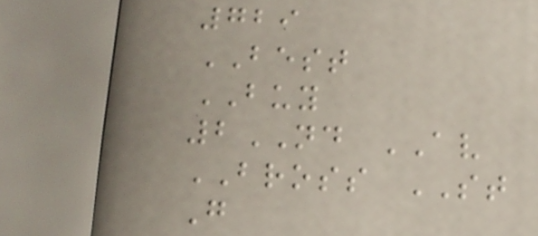729
BEST
BUY
2ND AV
BROSS ST
G
